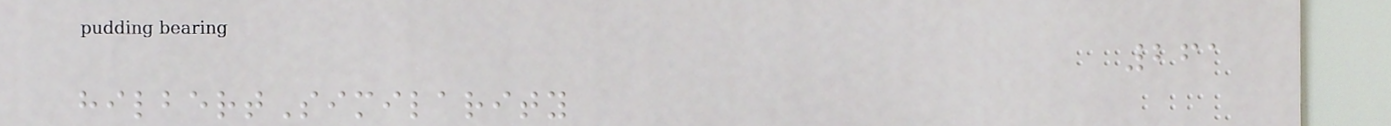261
hilbertSimilarity
